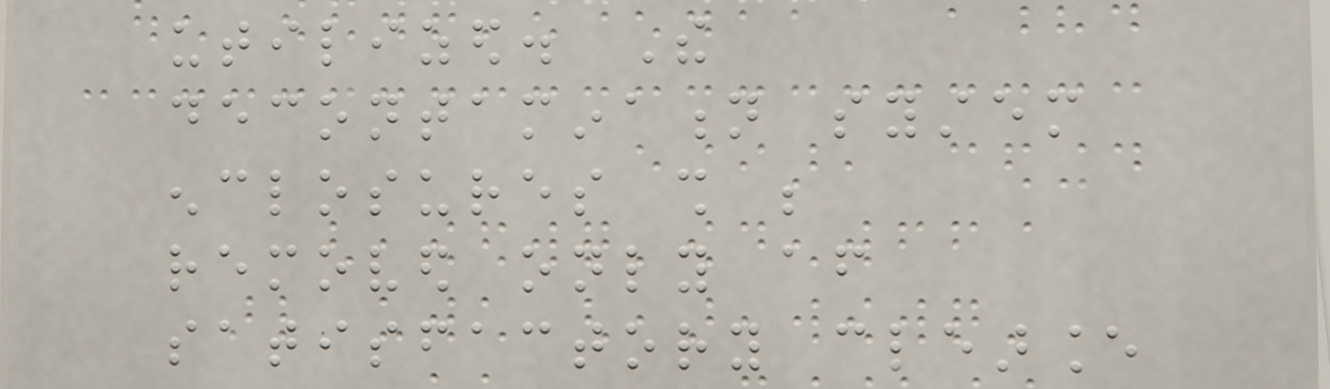utilized. The
decontamination system
enclosures shall be
removed only after
satisfactory clearance
